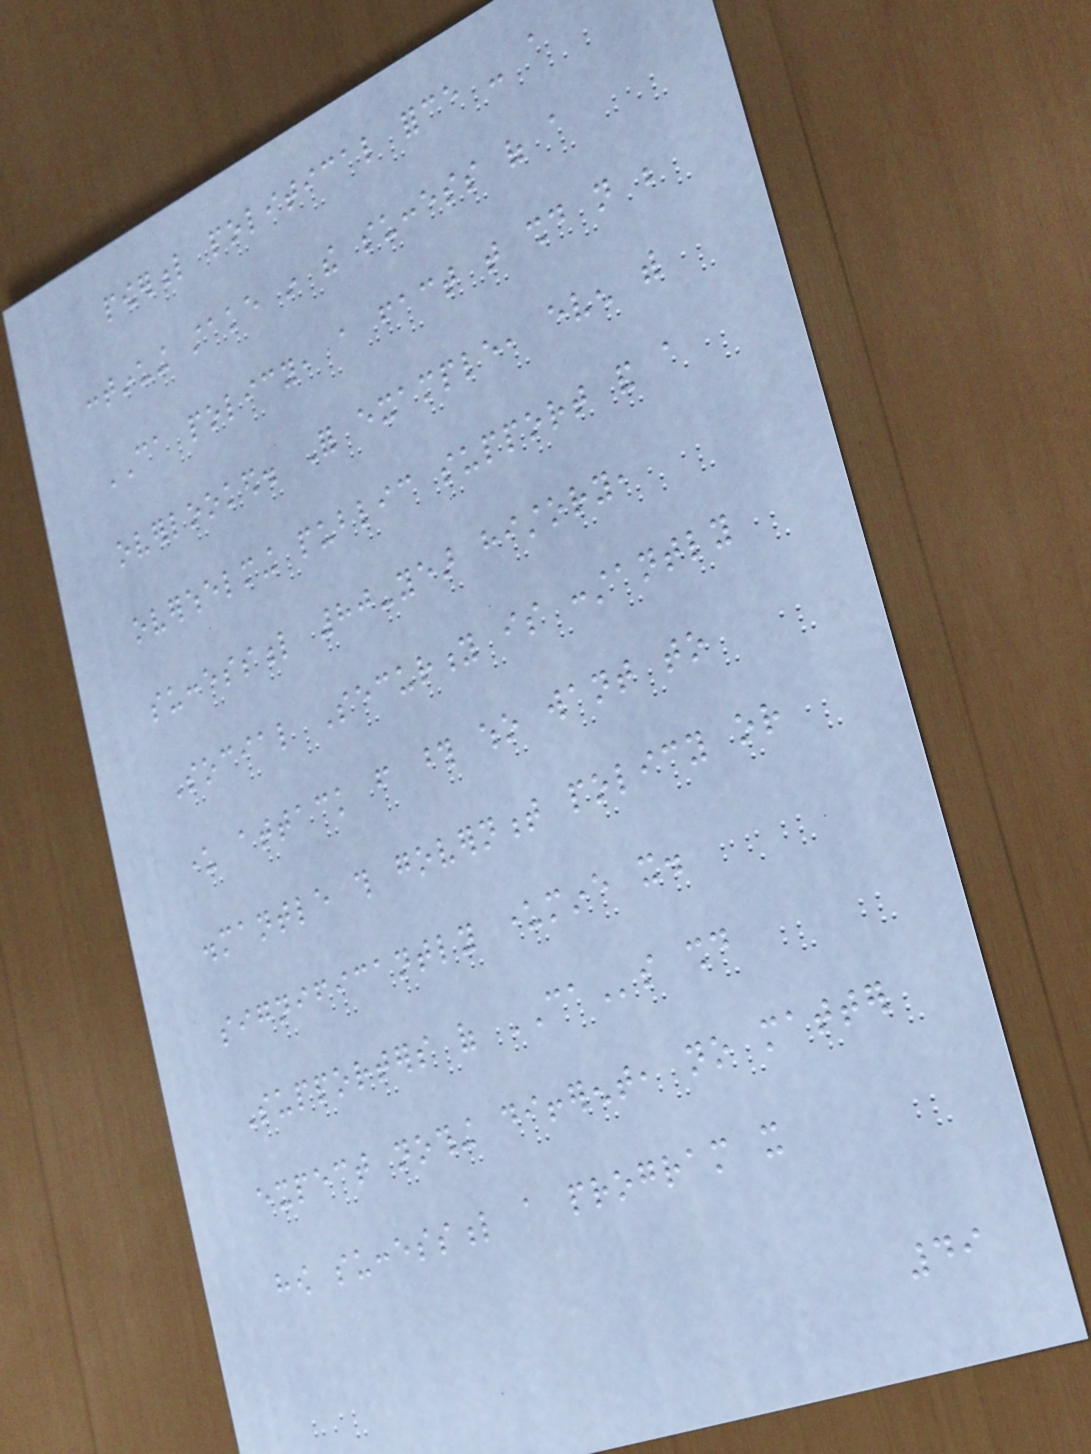powerful political force - a
continuing stake in the success of a
CA policy, a fact that should not be
overlooked. For example, even with
overwhelming public support and a
successful 80-year history,
Social Security is constantly
under attack from those who want to
dismantle this government policy or
significantly undermine it.
Supporters of CAs should
expect nothing different, no matter
how successful a program it
49
